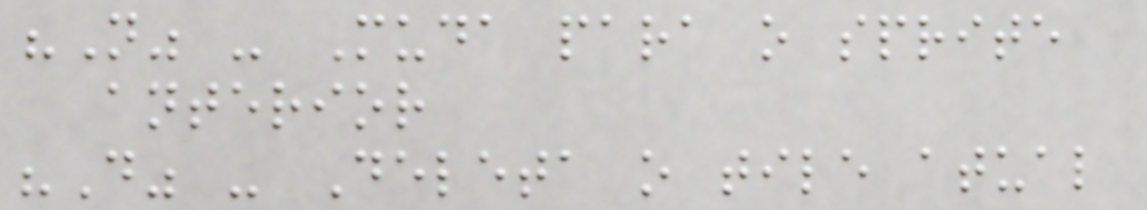"N" - Muda para o sprite
anterior
"D" - Deleta o tile atual
